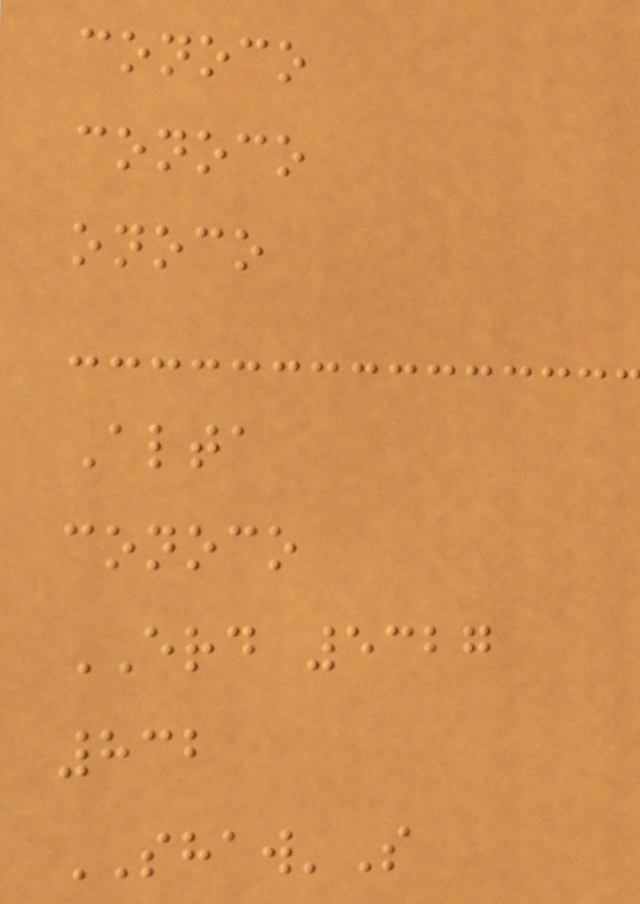conoco
conoco
onoco
Alta
conoco
ERD 5327
832
SHAW'S
